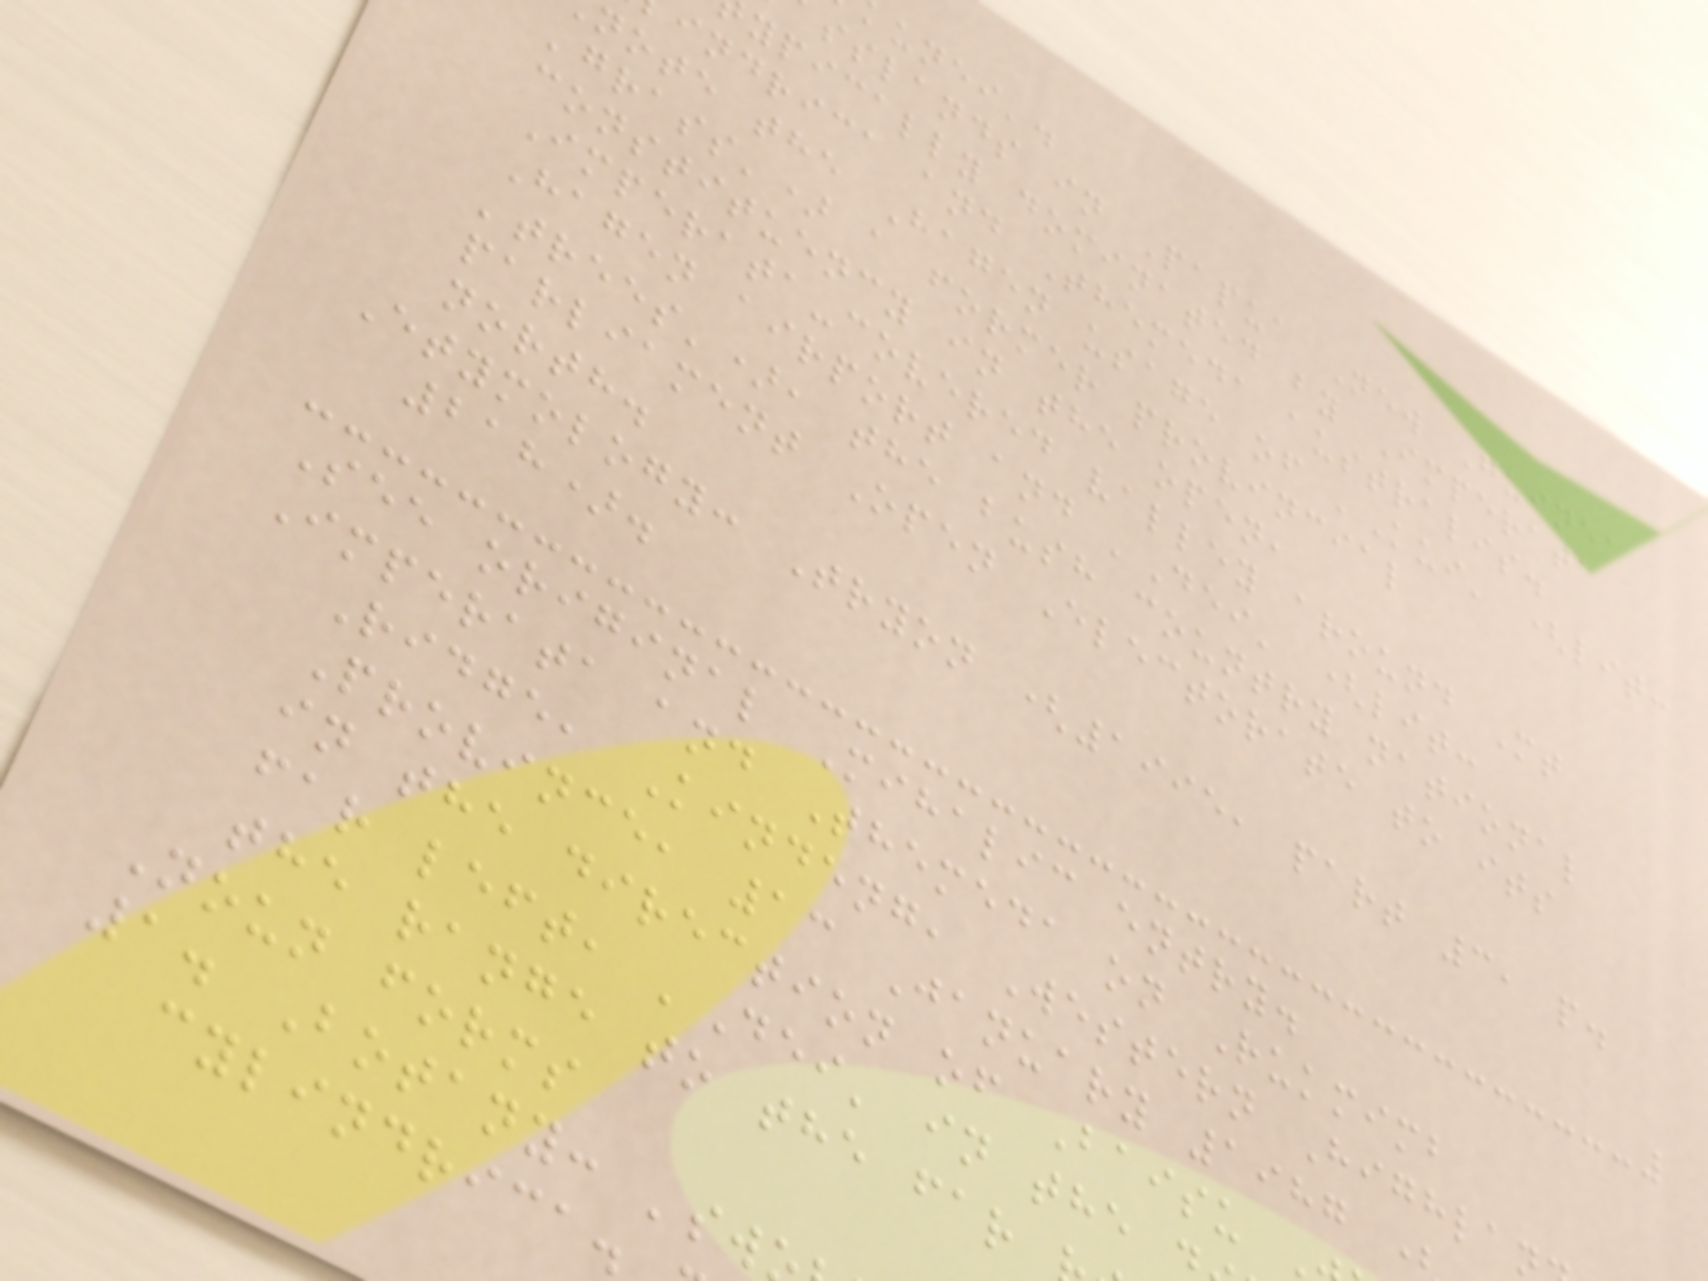unei'.
sslands in Papua New Guinea
ypically dominated by Imperata
indrica and Themeda australis.
note the Hagen usage of 'Kui' (lit:
'grass') a former provincial
constituency in the open,
Imperata-covered valley around Mt
Hagen airport and 'Dei' (lit:
'trees'), the bush country national
parliament Open Electorate to its
north.
Etymology: Tryon (1995, part 3, p.
218).
See original Mihalic entry.
Imperata and Themeda on Rukmimb
Ridge, Kindeng, Western Highla
Province, 13 January 1987
in the direction of Baisu
far left, 'Dei' in the
the range to the far
Noun forms
1. Botany: 'sw
cylindrica.
